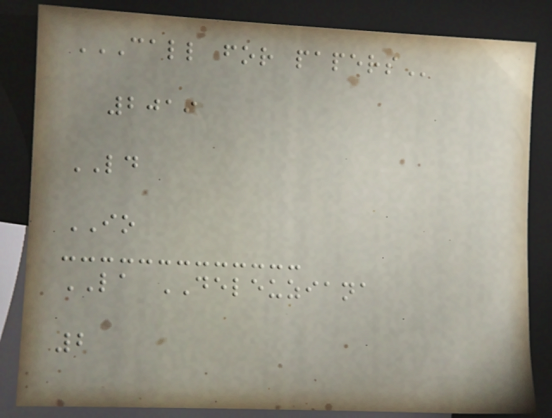CALL FOR PAPERS
2019
LD
IO
LA DELEUZIANA
2
